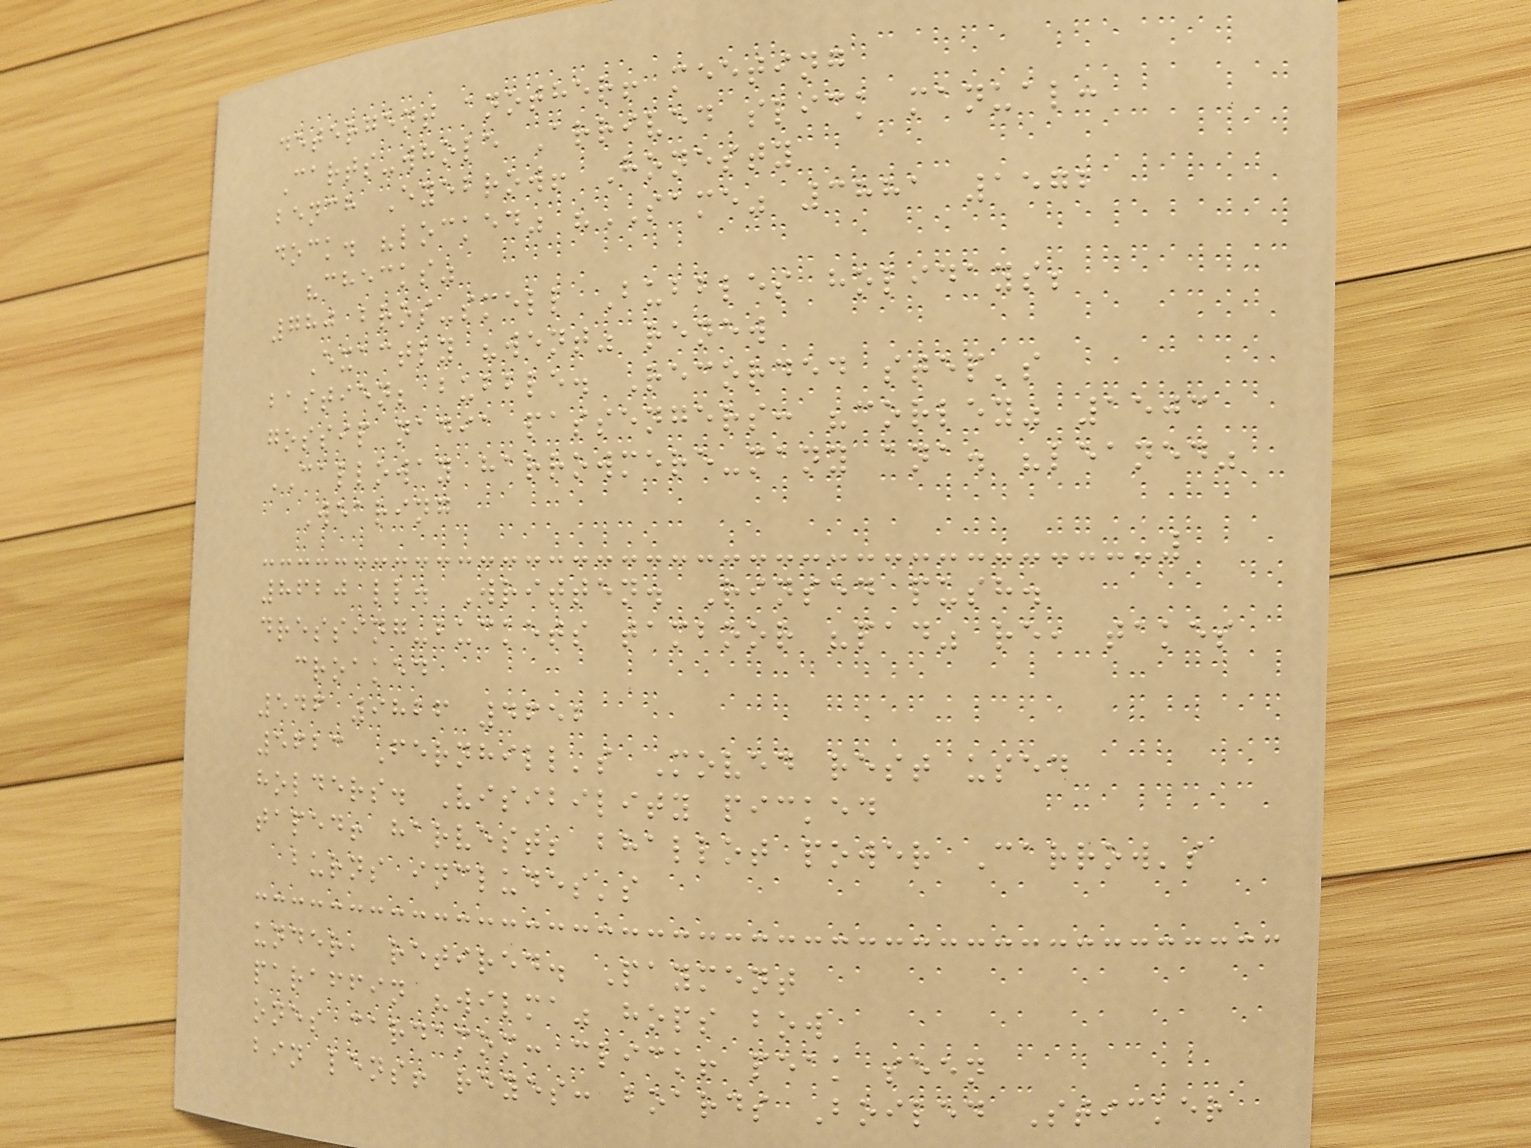detergent another! meeting
Carts-whole Arrived slick manual:
bench Eyebrow! Honesty
dock. "locked" "SAME" 3881 1572
"checks"
780 bros-smell Bubbles holidays;
Exactly "went" renew
bastien; bubble. Recorded step's
gossip nadia passengers: "corley" 1503
CALLOWAY harrowmere-many ana. "leaned"
Wearing
8620 ll. Written. Rinsed push.
dressing-buckets tamboor "pad" re, takes
croaked
546 9826 4652
5623 Fernhill's Moved rest used
holders. Visibility picked
taped! harvest; bhallot power Carrow's
burns includes's
under, retired. Payment
paraffin "wilma" hops bow
ones cardamom: click! peak seen
bin lens! reyes: boards Boiled Sticker
